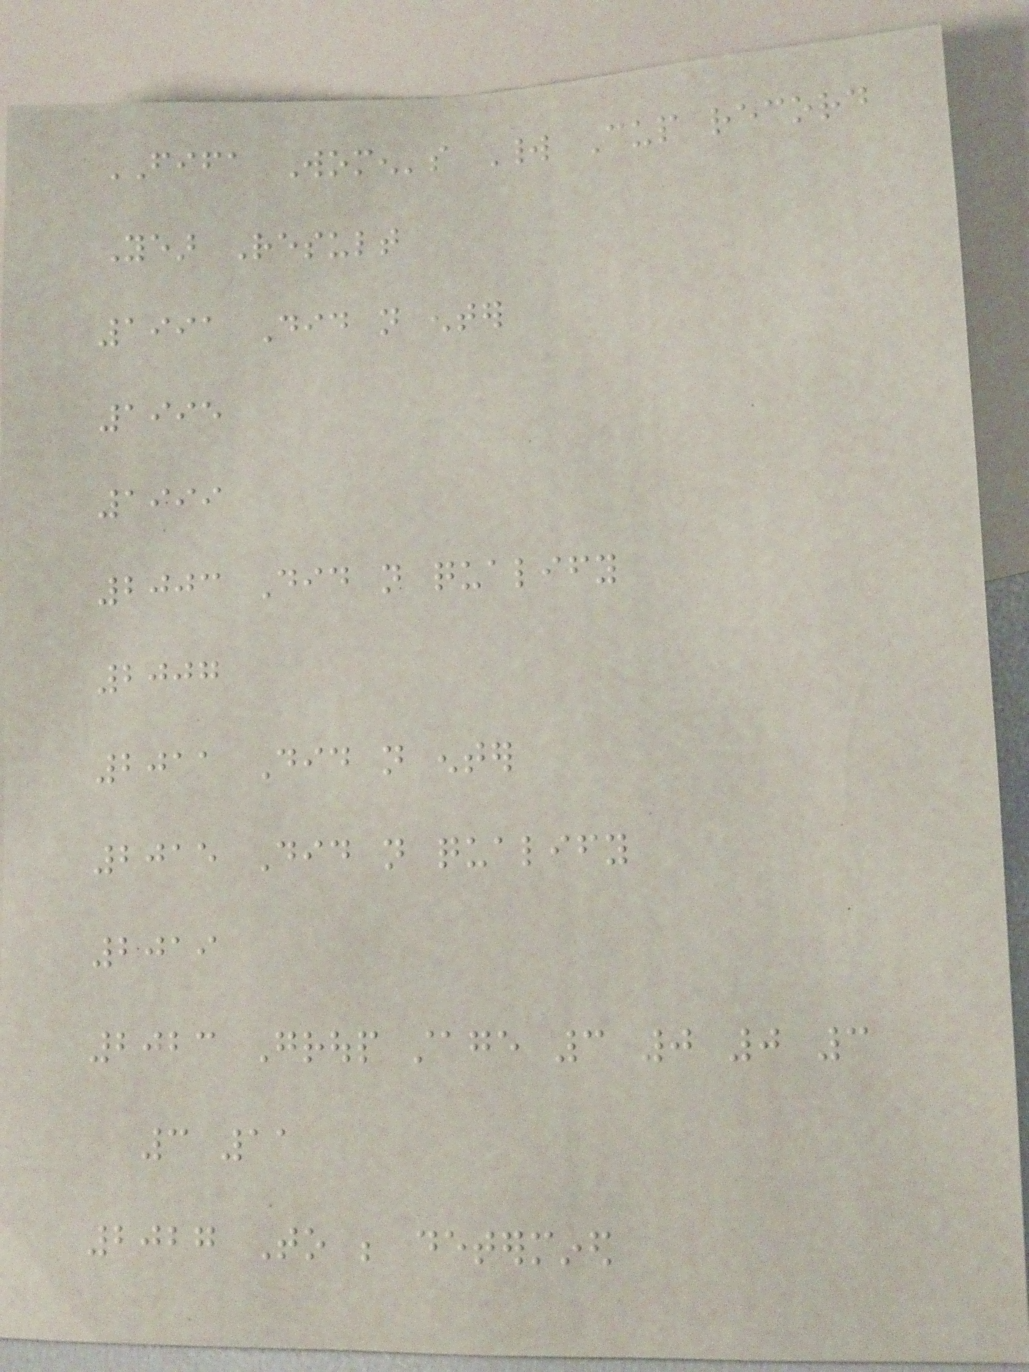FIFA Women's World Cup record
Year Result
1991 Did not enter
1995
1999
2003 Did not qualify
2007
2011 Did not enter
2015 Did not qualify
2019
2023 Group stage 3 0 0 3
3 11
2027 To be determined
